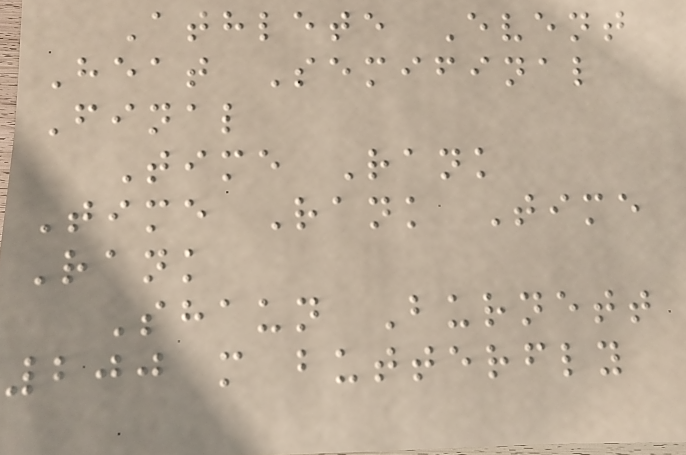Athlete Event
Heat Semifinal
Final
Time Rank
Time Rank Time
Rank
Shaun Burnett
200 m butterfly
